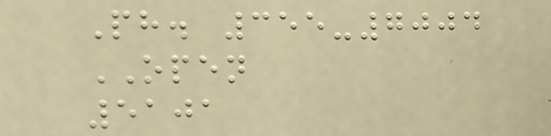Ph. 355-7004
OPEN
5101
